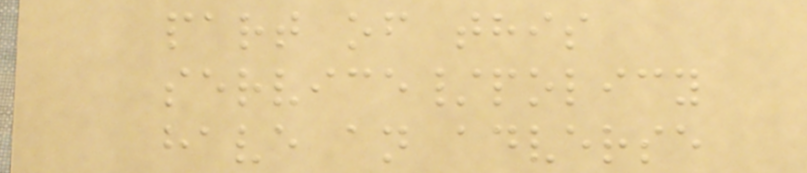part of this
service/policy
have an adverse
